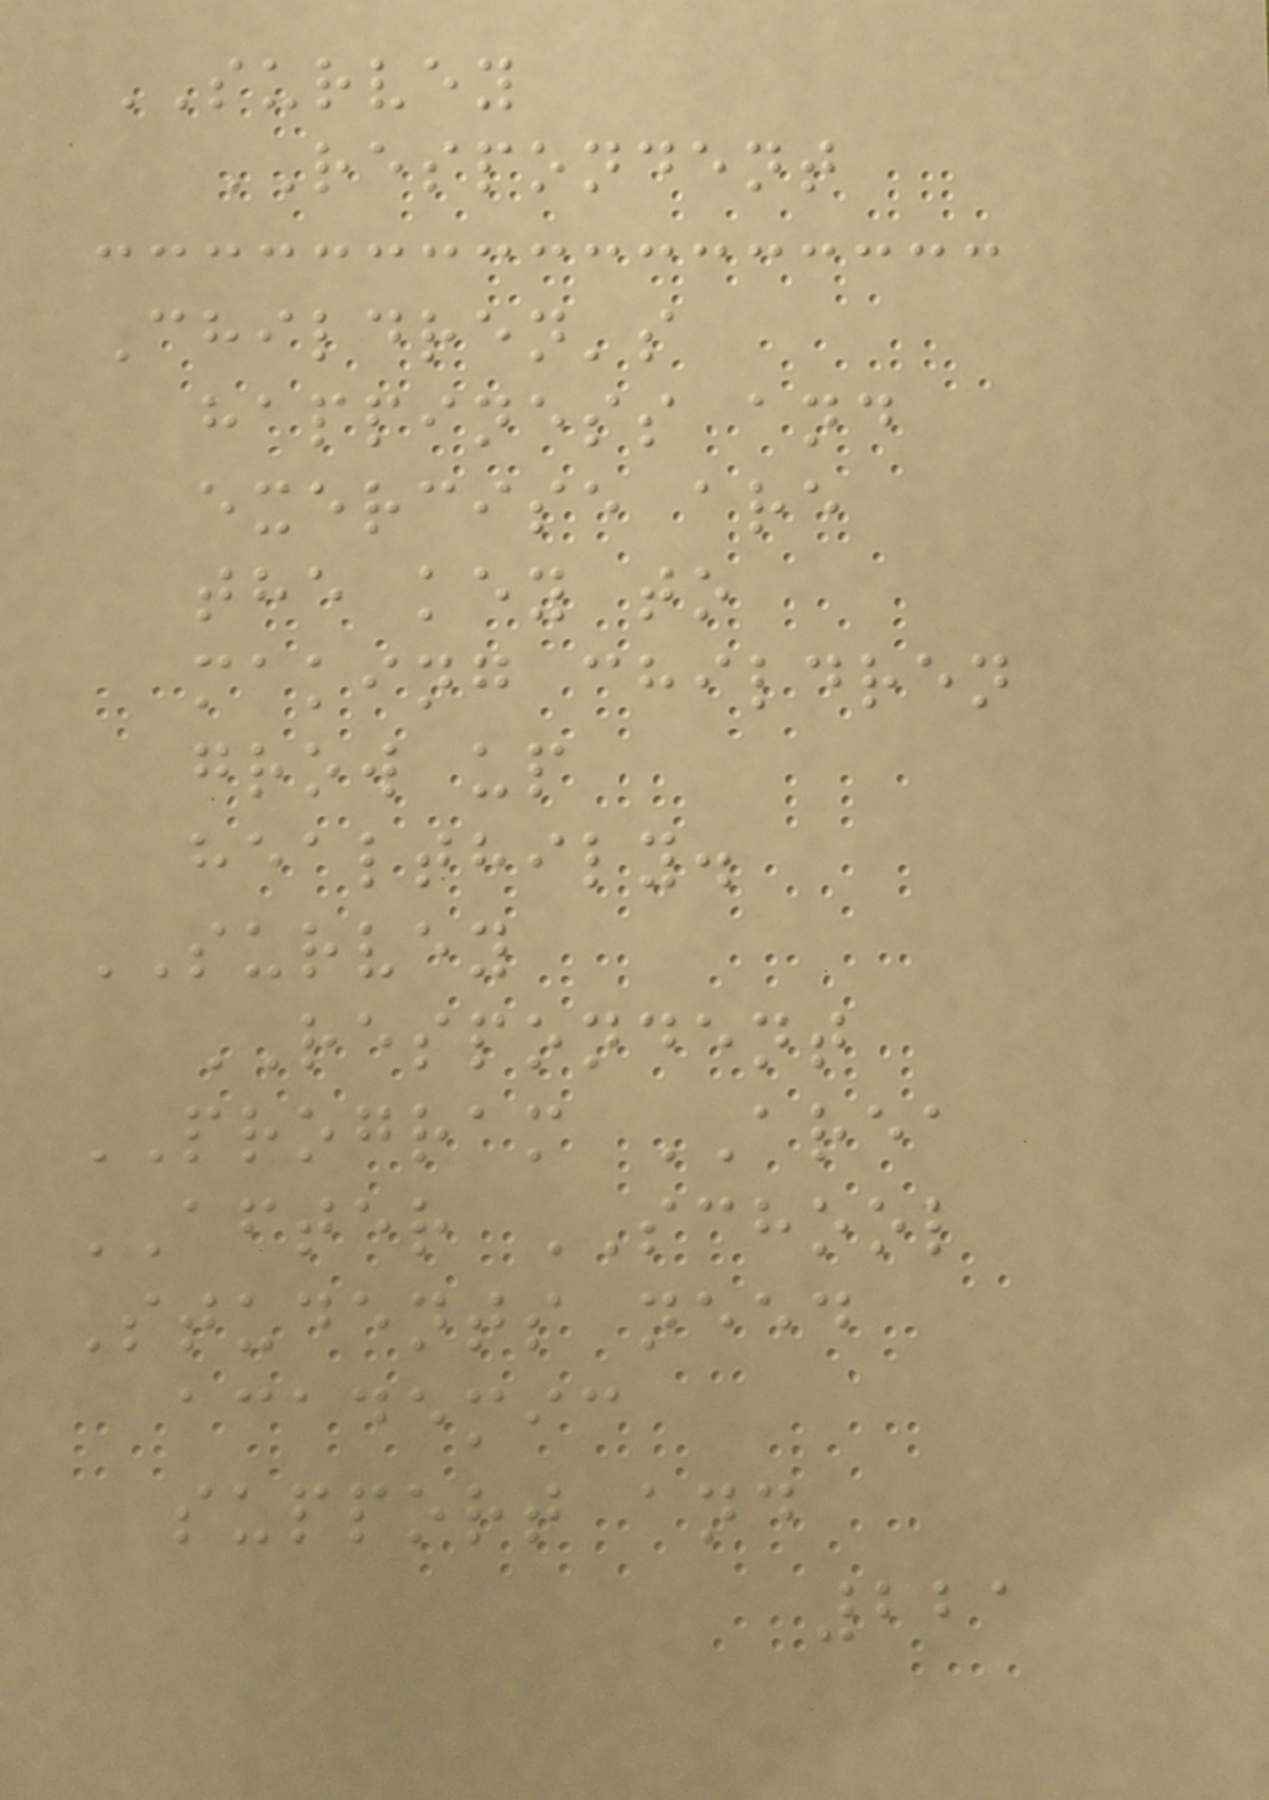SURVEY
RESPONDENT
Children's
happiness and
exercise are
the key to
making children
grow up
healthily.
SURVEY
RESPONDENT
PROGRAM AREA
AFTER SCHOOL
Students need
academic
support and
221
